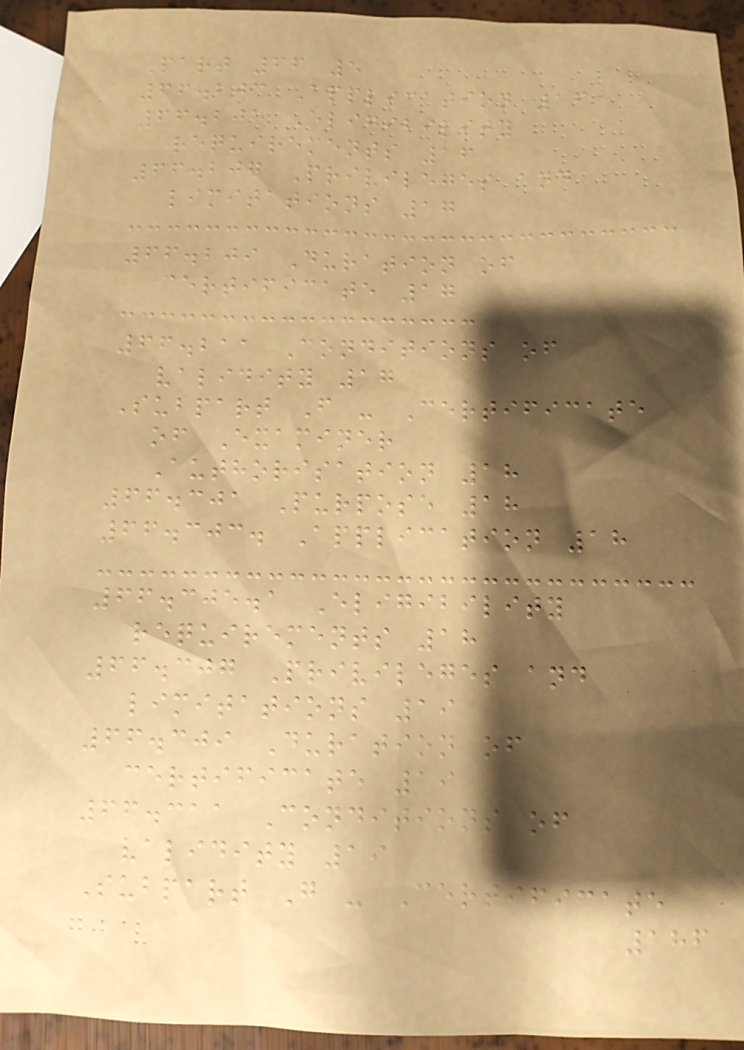Part 66 5
66.203 Application 16
66.205 Eligibility
requirements 16
66.207 Privileges and
limitations 17
66.209 Duration of
certificate 17
66.211 Conditions of
validity 17
Subpart F - Certificate
of Examiner
Authorisation 18
66.301 Purpose 18
66.303. Application 18
66.305.1 Eligibility
requirements 18
66.307 Privileges and
limitations 19
66.309 Duration of
certificate 19
66.311 Conditions of
validity 19
Subpart G - Certificate
186
